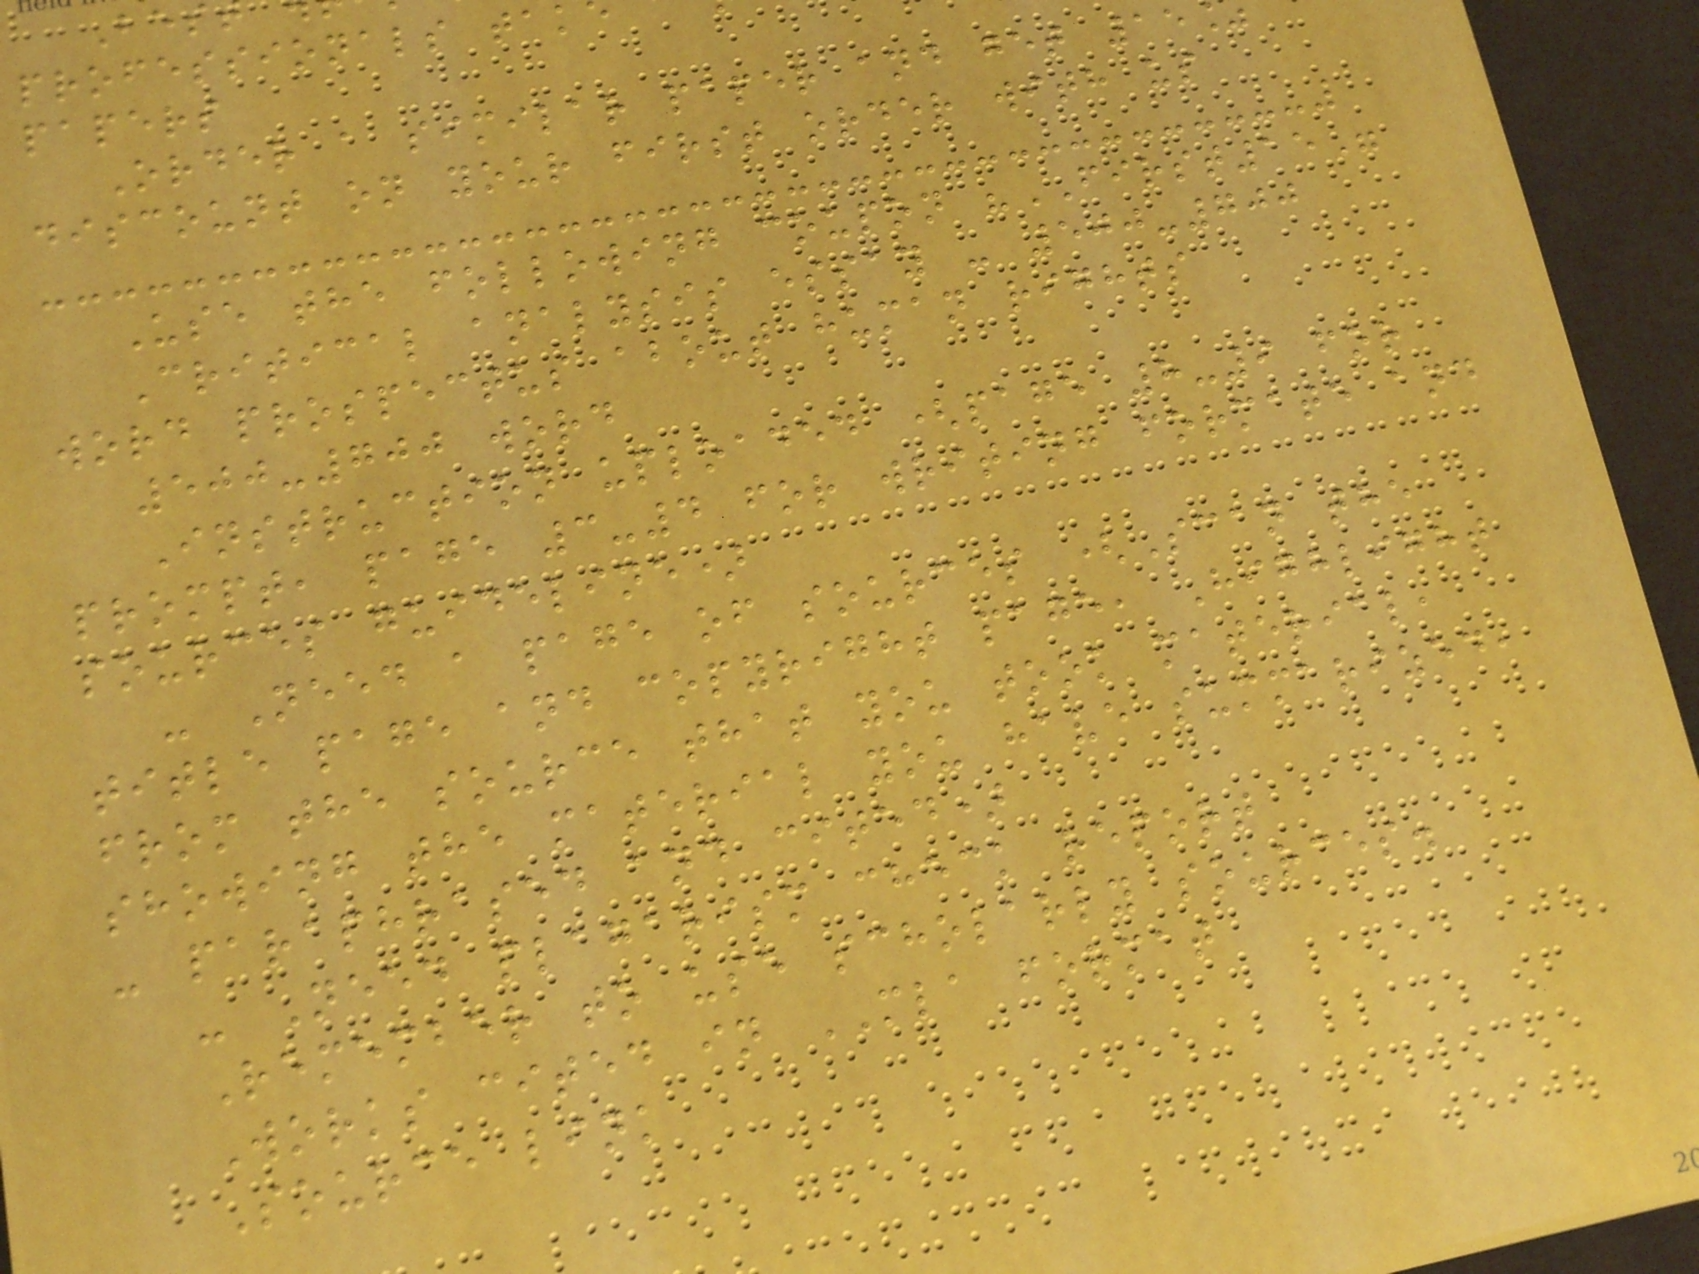professionals tak
papers
Order a similar paper and get 15
discount on your first order with us
Use the following coupon "FIRST15"
Critical analysis essay - 500-700
word prospectus about human rights
500-700 word
Instruction uploaded (page 8-9 for
prompt, page 3-4 for writing formate and
sources guideline)
- Need a page of sources (Scan the
title page and copyright page, Highlight
from the source that you took material,
showing the material you have summarized,
- paraphrased and cited)
- Need plagarism check report
Remember to use scholarly sources.
Works cited in MLA format
Source link
